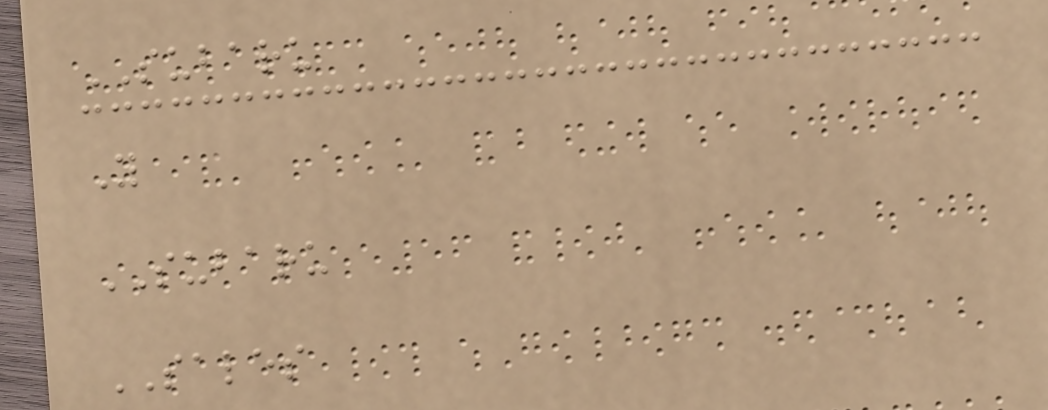SUBARU
Y
SUBARU
SALES
